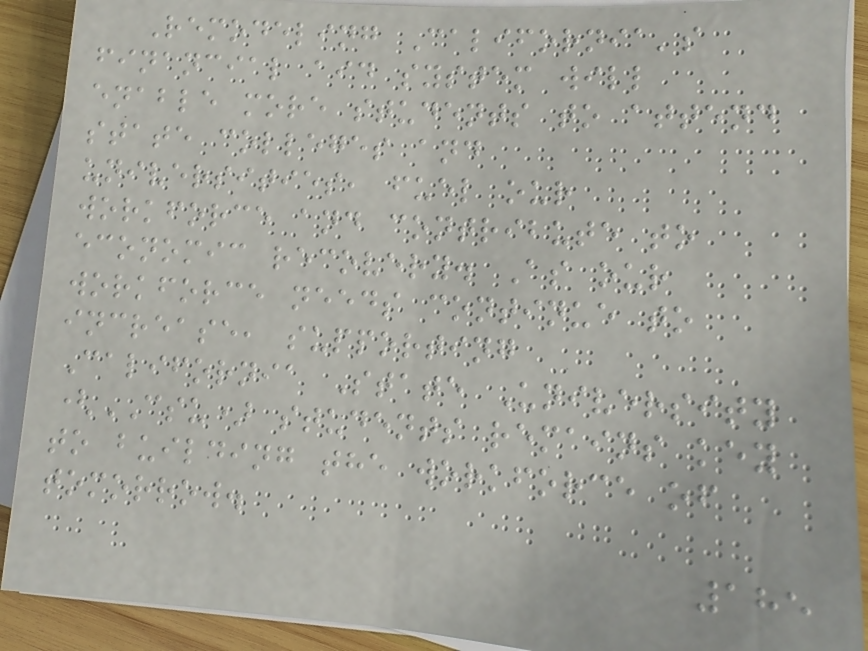Remodeling California's
financial aid system will
enable more students to attend
state colleges and
universities, fuel our
workforce and contribute to
economic recovery. As our
workforce needs continue to
increase, supporting
California State University
(CSU) students remains key
to building the workforce of
tomorrow.
185
